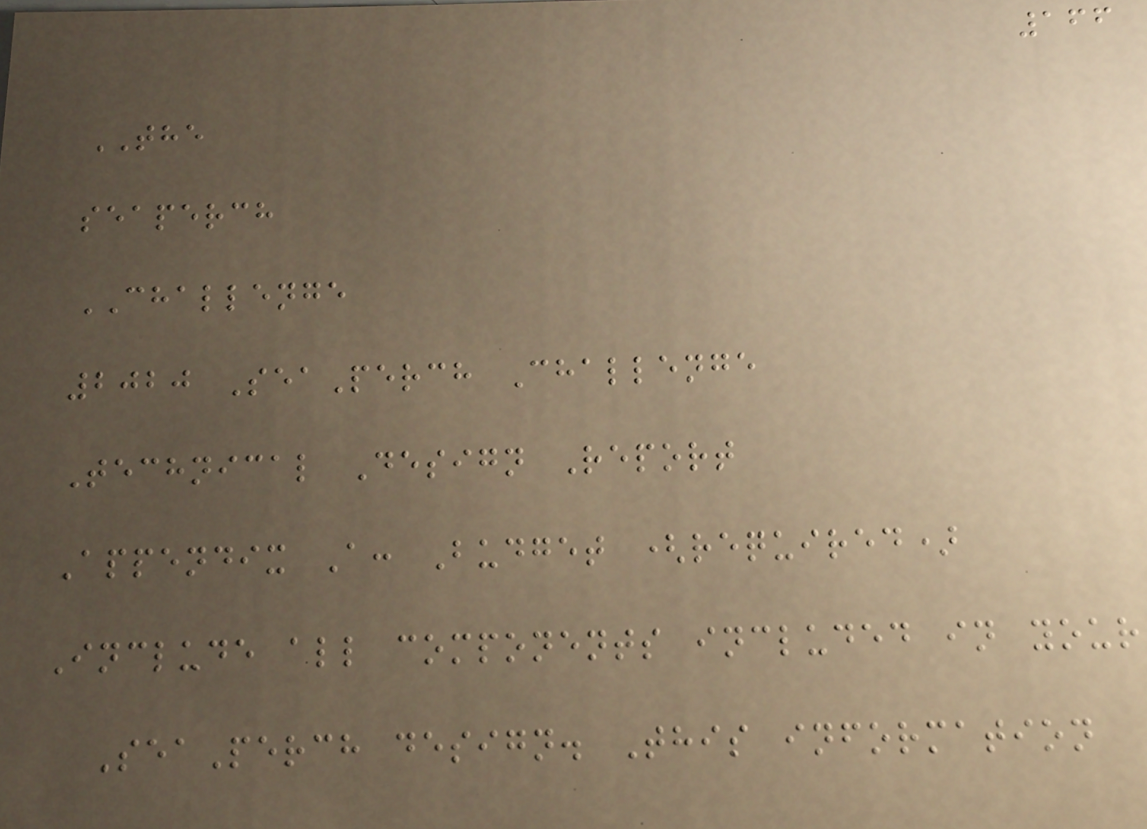166
THE
seaperch
CHALLENGE
2020 SeaPerch Challenge
Technical Design Report
Appendix A: Budget (required)
Include all components included in your
SeaPerch design. This information
